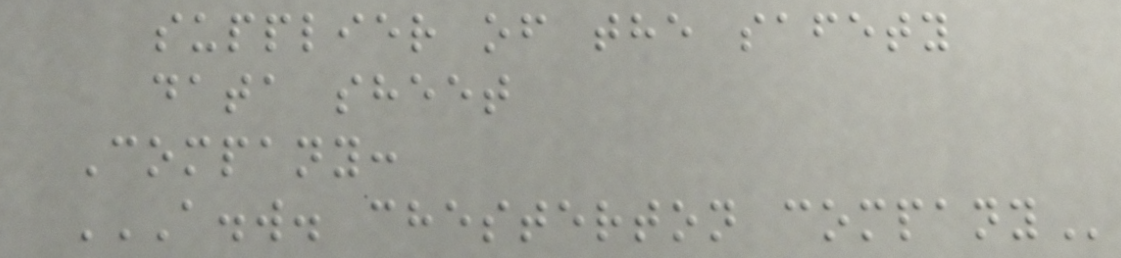supplier of the safety
data sheet
Company:
A.W. CHESTERTON COMPANY
